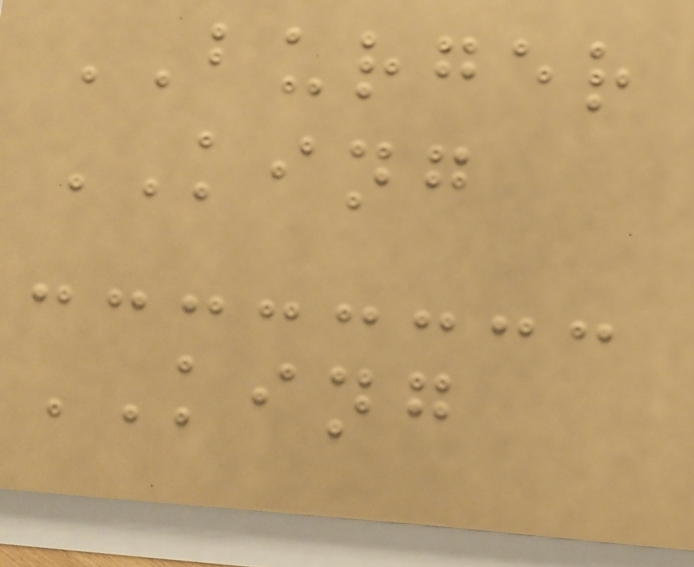BURGER
KING
KING
